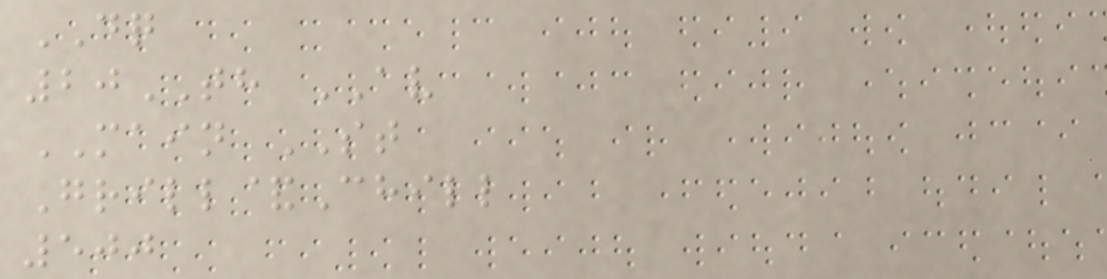DQ
20TH AV
MAIN ST
Grill&Chill
500
